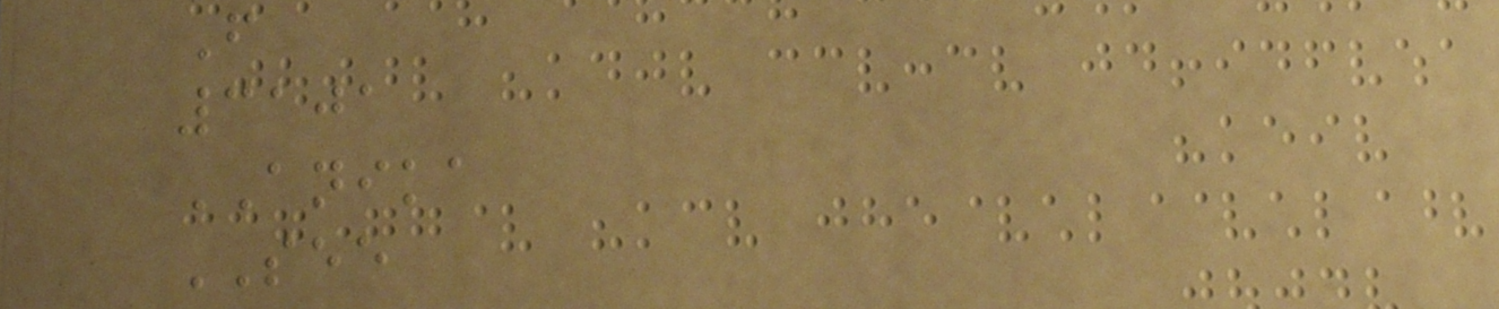F
3101
ANIKA
SEE
